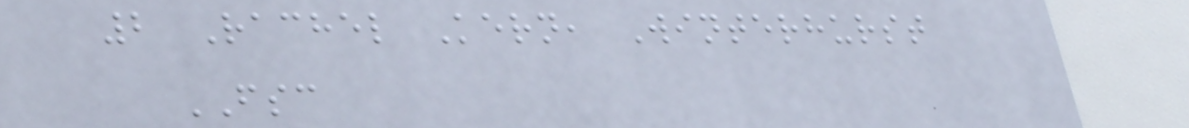2 Rachel Kern, Winterhurst
FSC
